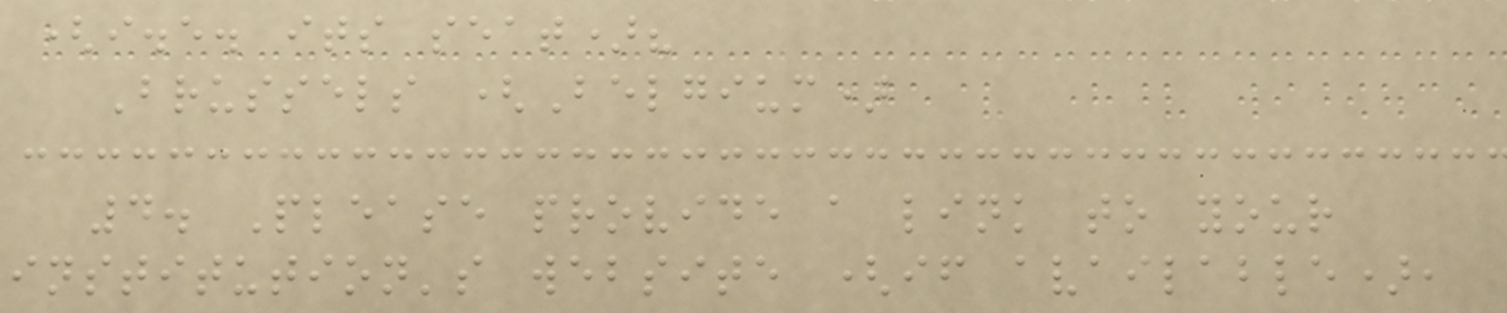(i.e. its seat)?
Brussels (Belgium)
4. Please provide a link to your
institution's website (if available),
